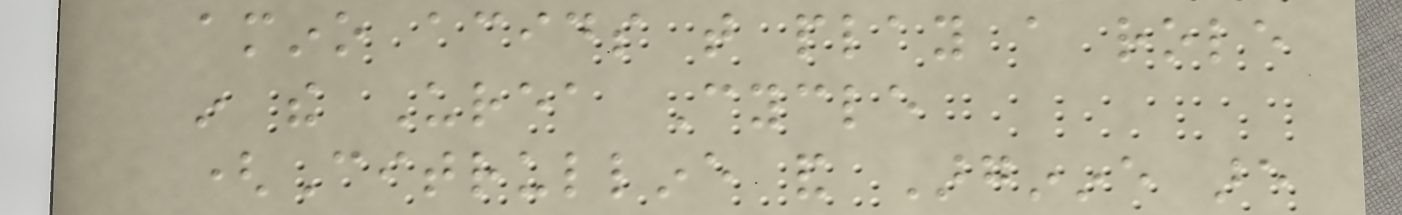amino acids that play a role
in the Urea Cycle
(Citrulline and Arginine are
